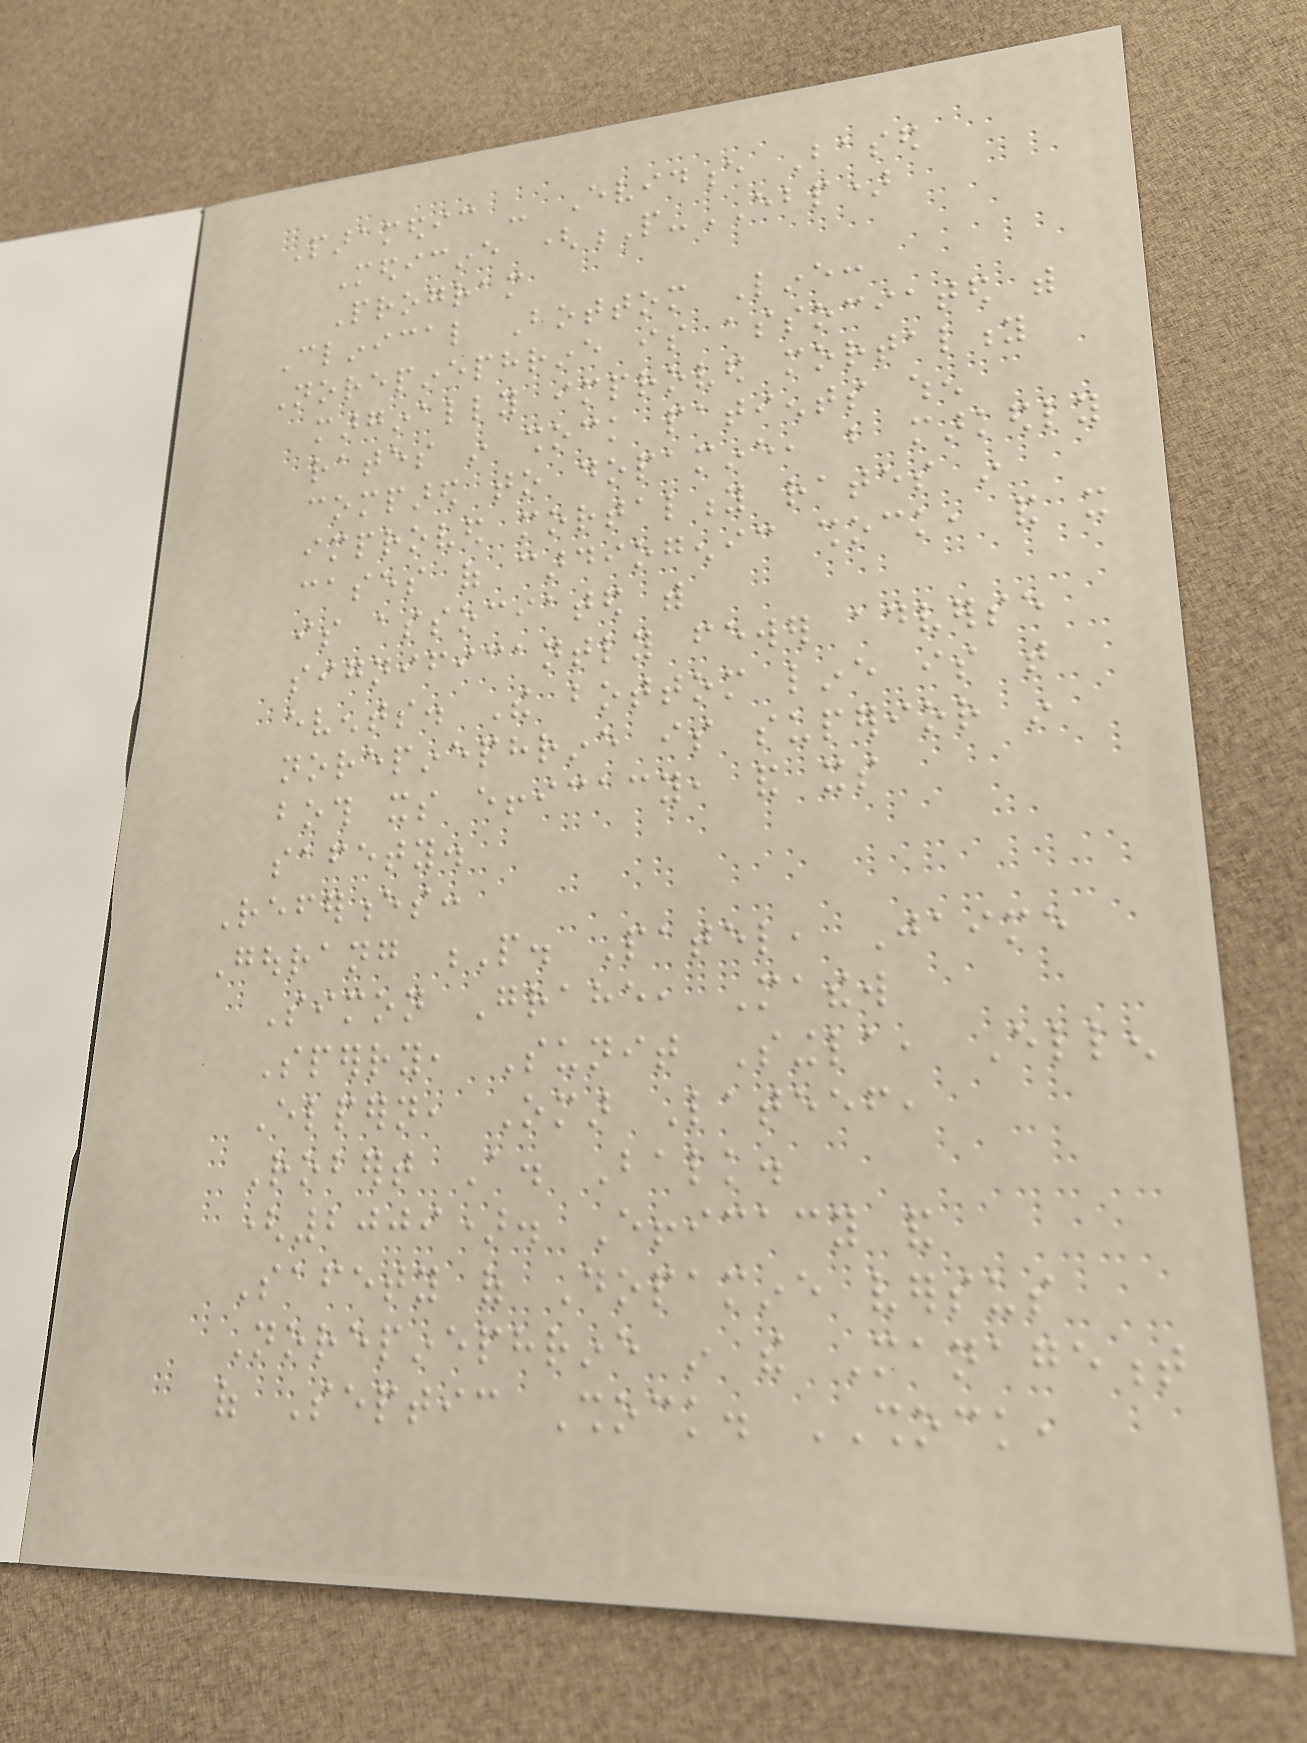Paramedic - Evidence Based
Medicine (P-EBP)
Program
Clinical Bottom Line:
Norepinephrine is associated with
marginally improved mortality
rates in shock patients when
compared to dopamine, but markedly
improved mortality rates in
cases of cardiogenic shock, and it
is associated with
significantly fewer adverse
events. The bottom line is that
norepinephrine is superior in
both its efficacy, and its
safety.
References:
Gourang P. Patel, Jaime
Simon Grahe, Mathew
Sperry, Sunit Singla, Ellen
Elpern, Omar Lateef,
Robert A. Balk.
(2009). Efficacy and
Safety of Dopamine versus
Norepinephrine in the Management
of Septic Shock. SHOCK,
